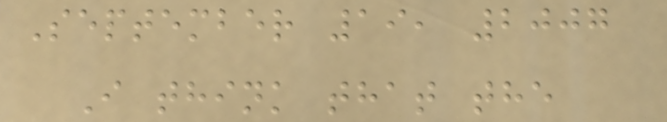September 19, 2007
I think that the
